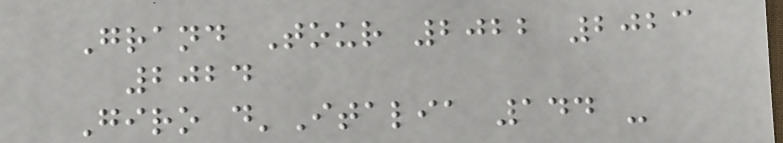Grand Tour 2022 2023
2024
Giro d'Italia 144 -
